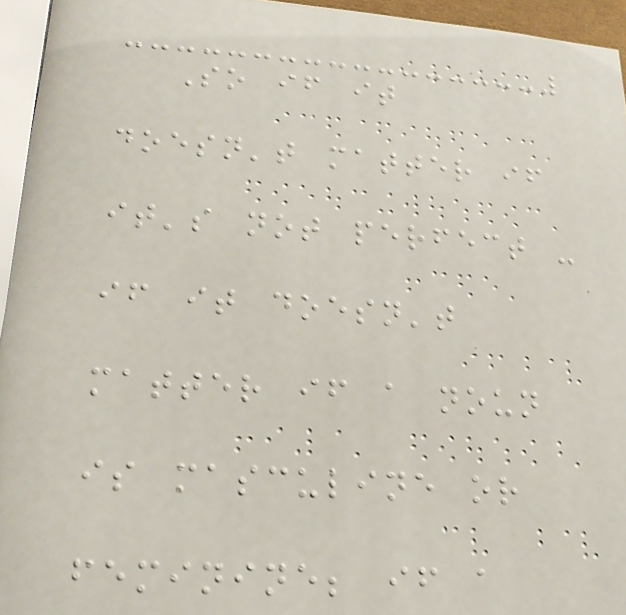So if it
doesn't matter if
it's not perfect -
if it doesn't
matter if a noun
is masculine or
feminine; if a
